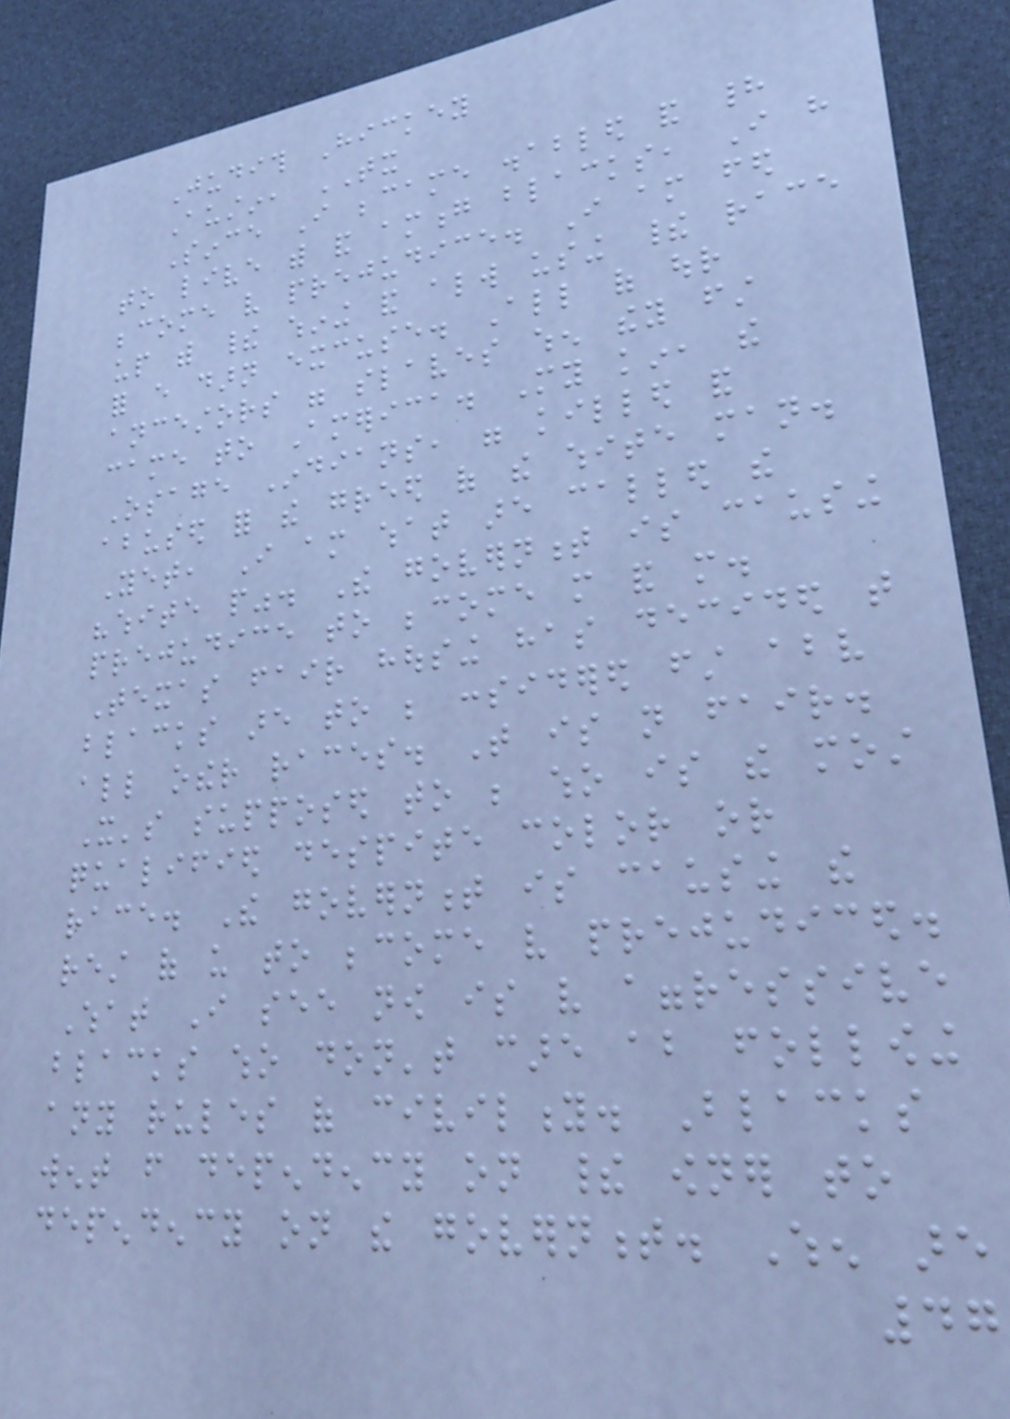Judith Hickey
Austin, TX
Since I became disabled and had
to live with and among blacks, I have
become very prejudice. I am fed
up with their whining and always using their race
for every darn excuse. All of our
ancestors were slaves when they first
came to America. My kin, the
Osage Indians, were killed and
abused for the greed of the white man.
Yet, I am what are called the
"white people". The government is causing
prejudice to become more and more.
Texas fair housing has decided that
blacks are to be considered first above
all other races. That is not fair.
It's supposed to be who is the most
qualified despite color or
race. The government is causing the
rest of us to become very prejudiced.
What I see now is very aggressive
blacks who don't care about following
any rules of civility. Blacks
went from dependency on their owner to
dependency on the government. When are
47
